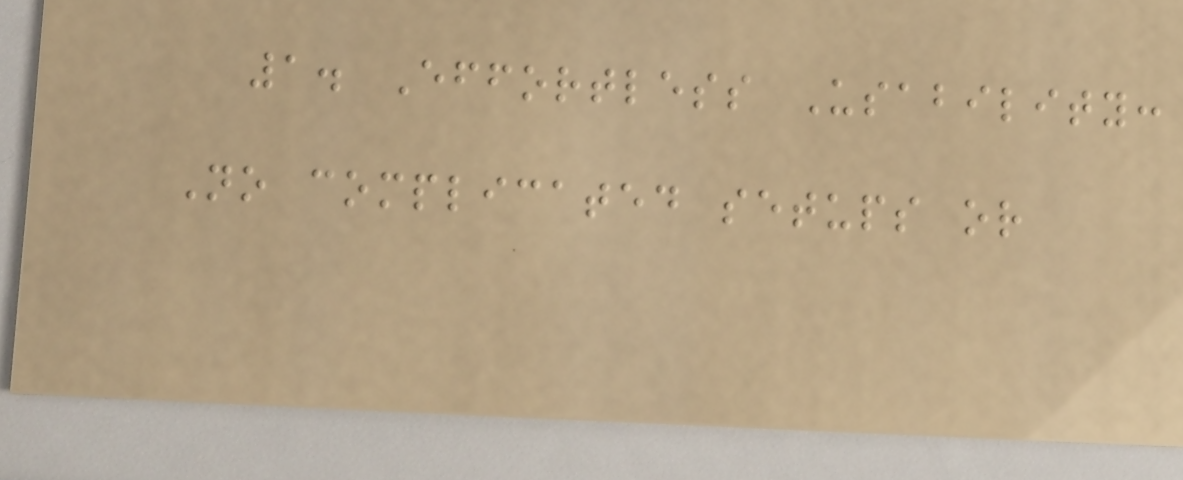1. Effortless Usability:
No complicated setups or
